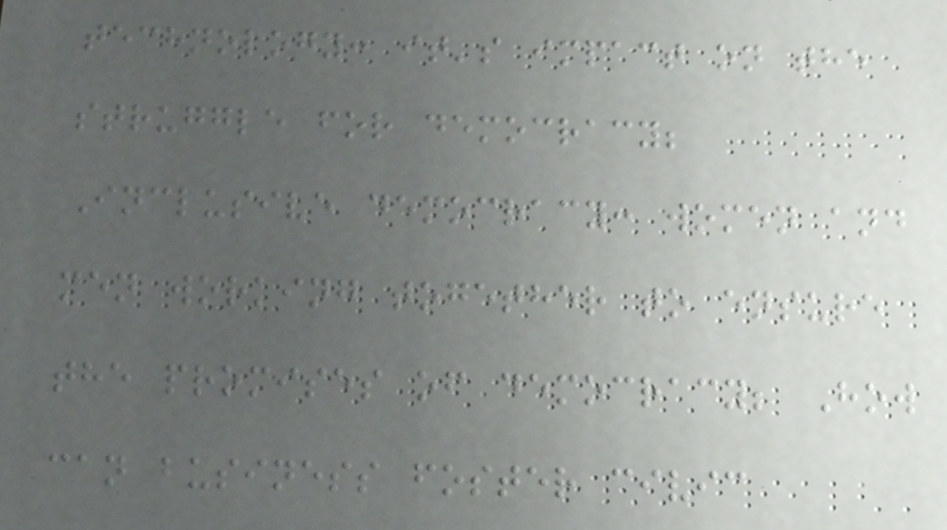technology: it's impact on the
struggle for democracy;
Inclusive democracy: women and
men working together to ensure
the promises of democracy; How
can business foster civic
